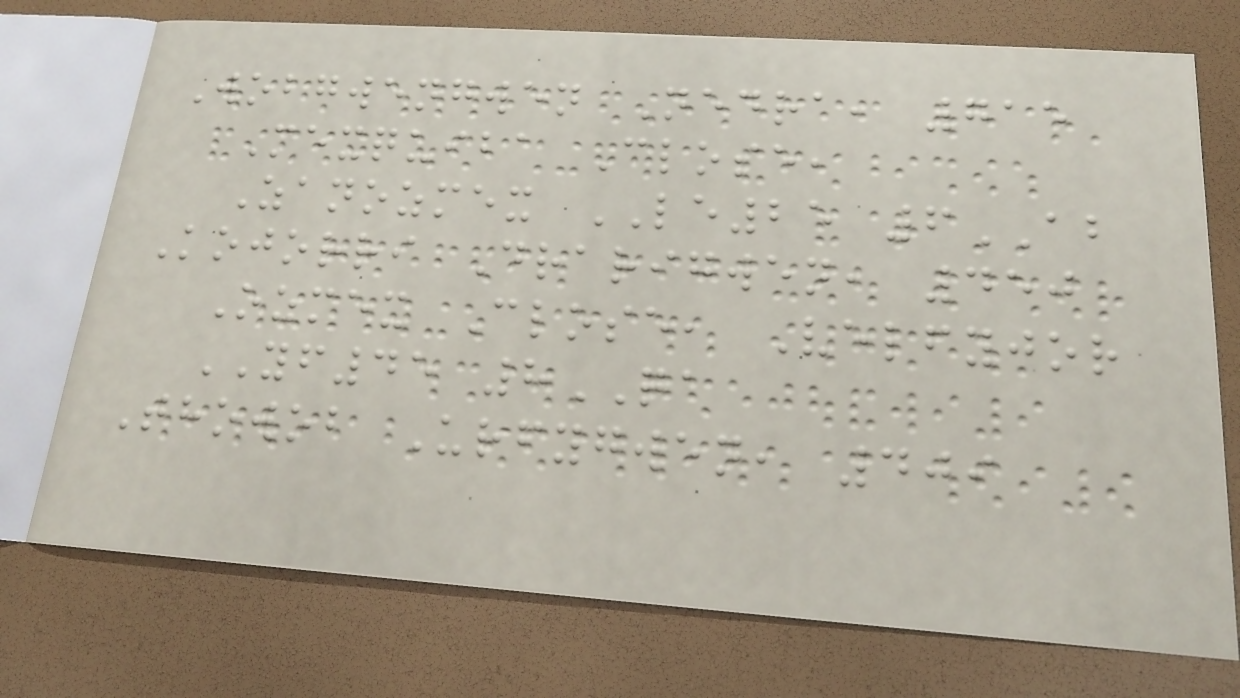Wobgwengwen Nedra, 715
Mexquiba Close,
Zanozmex LE25 6AB
Kojorri Drarigwen, 450
Ozmex Close, Velfyjor
YF45 8QA
Thowob Urfygwen, 409
